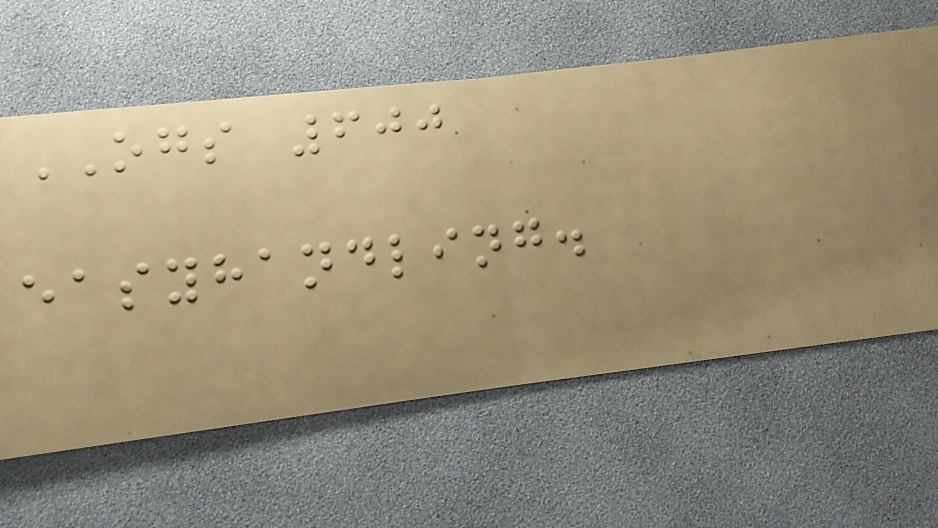OGS 600
easyhandling.
